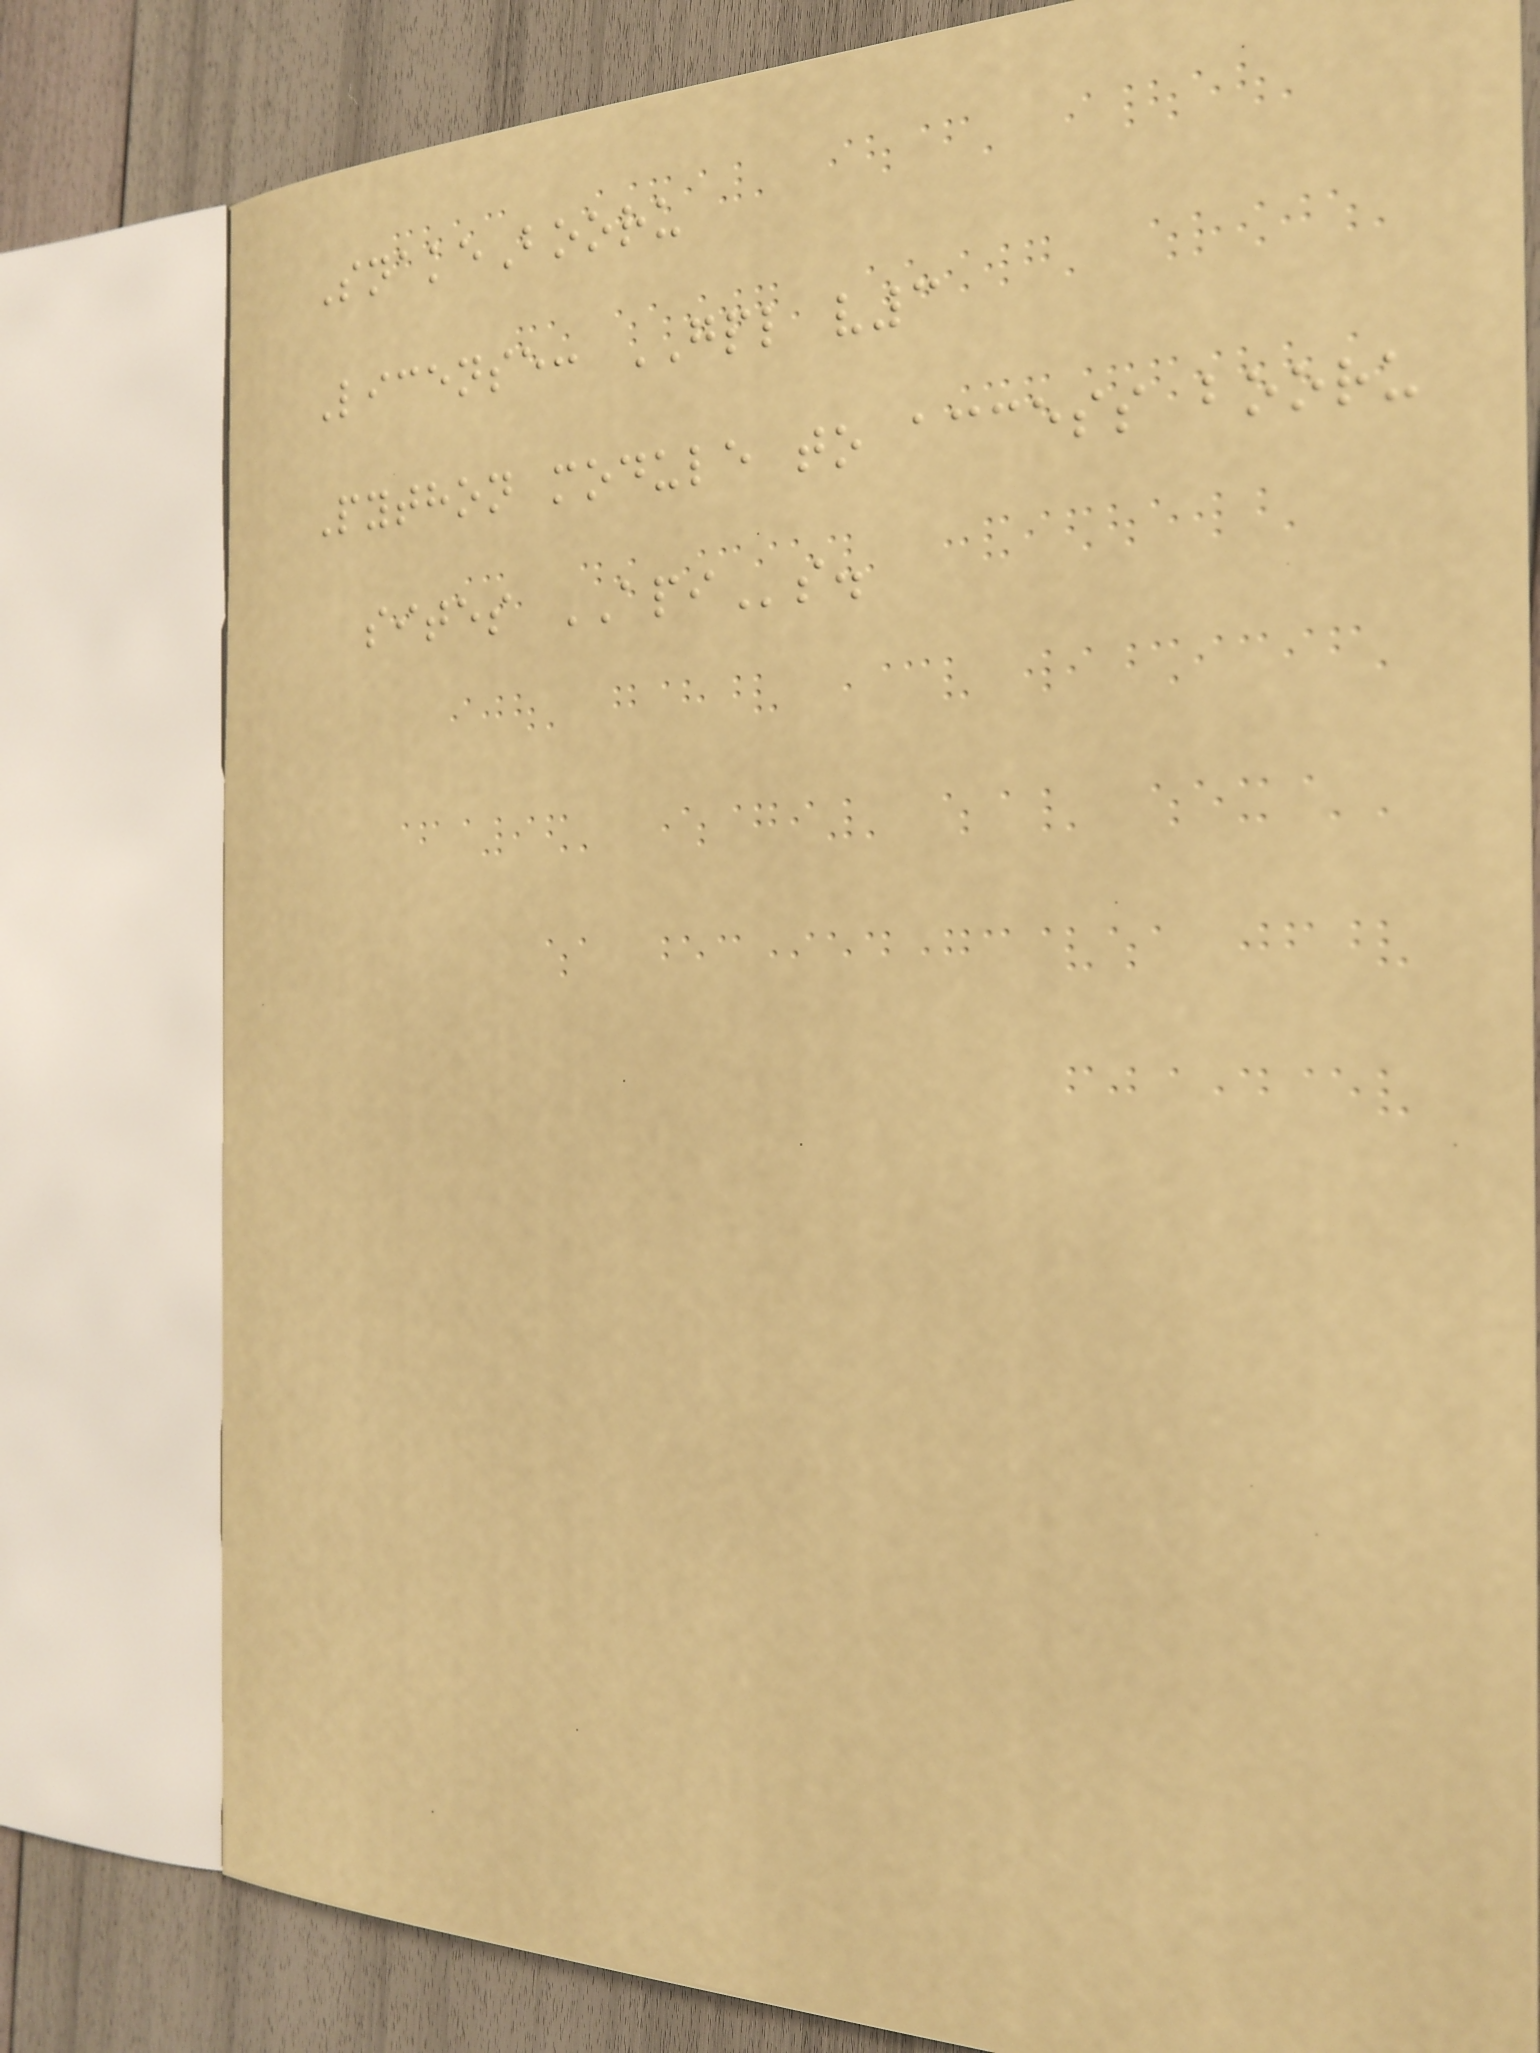SnakeBooru
License: GPL v3
Python module to access booru
sites APIs.
